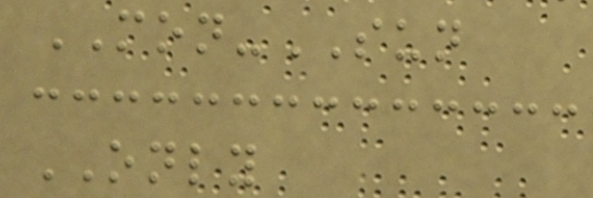MON-SUN
ONLY
